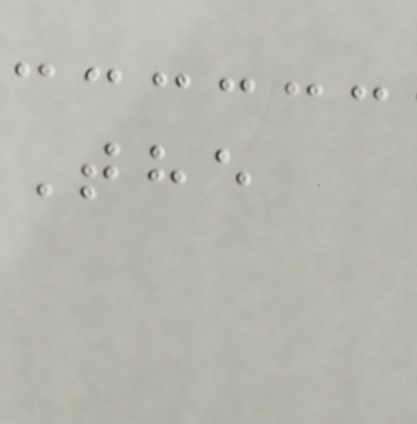The
